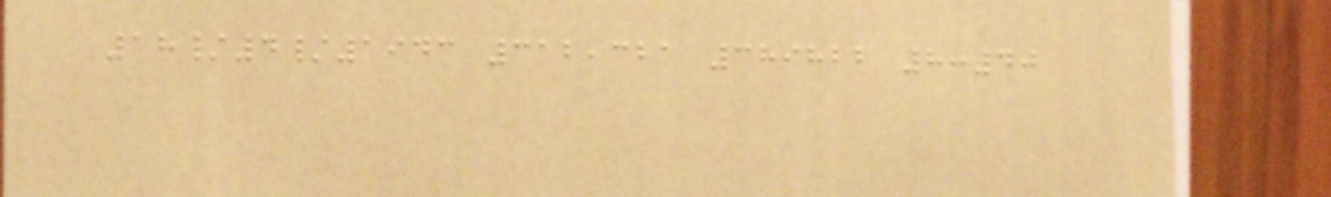18/4/1943 312,321 389822 8:40
